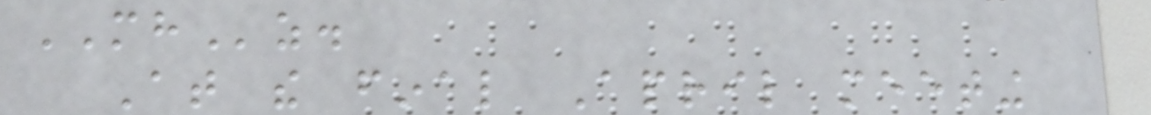MHz.
At the final April meeting
